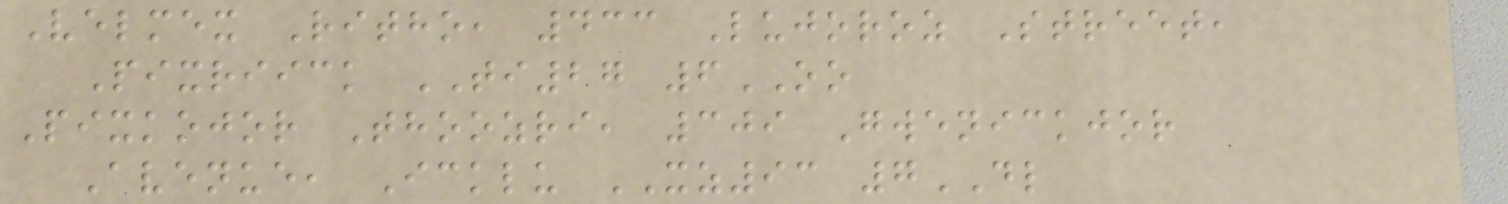Velmex Ritho, 433 Lujoroz Street,
Pixriick TI27 6OO
Pixkojor Thoozri, 309 Gwenickjor
Avenue, Icklu XZ93 7DL
